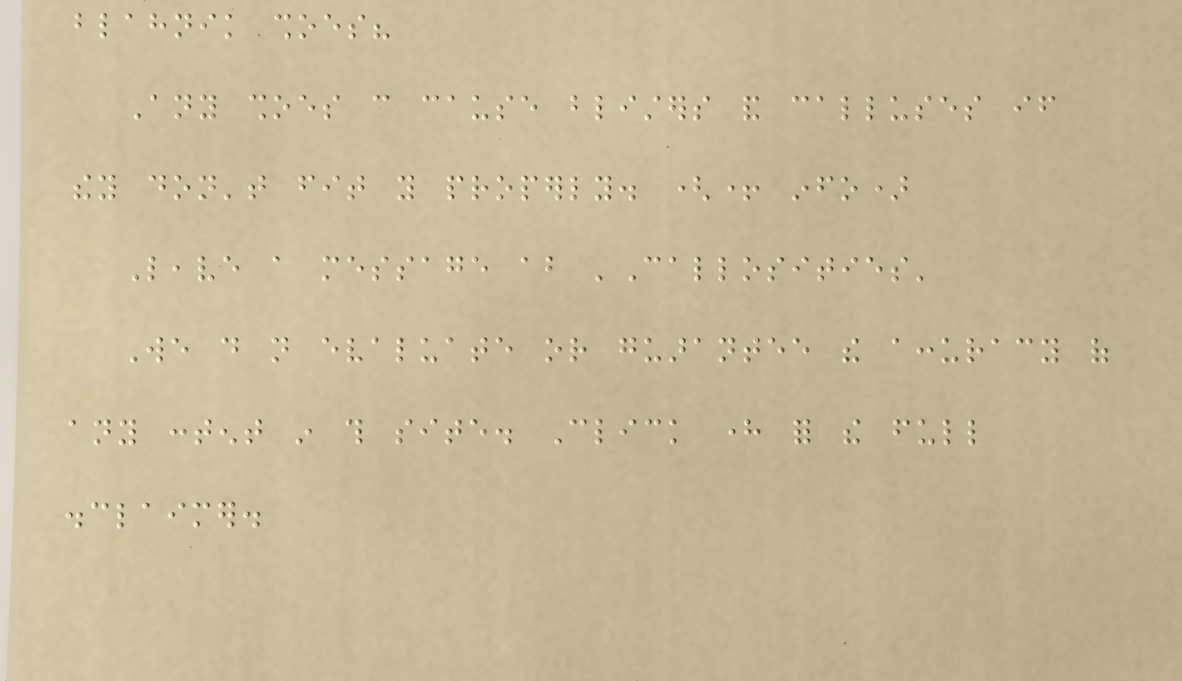blahnik shoes?
Any shoes can cause blisters and calluses if
they don't fit you properly. (+ info)
Leave a message about 'Callosities'
We do not evaluate or guarantee the accuracy of
any content in this site. Click here for the full
disclaimer.
